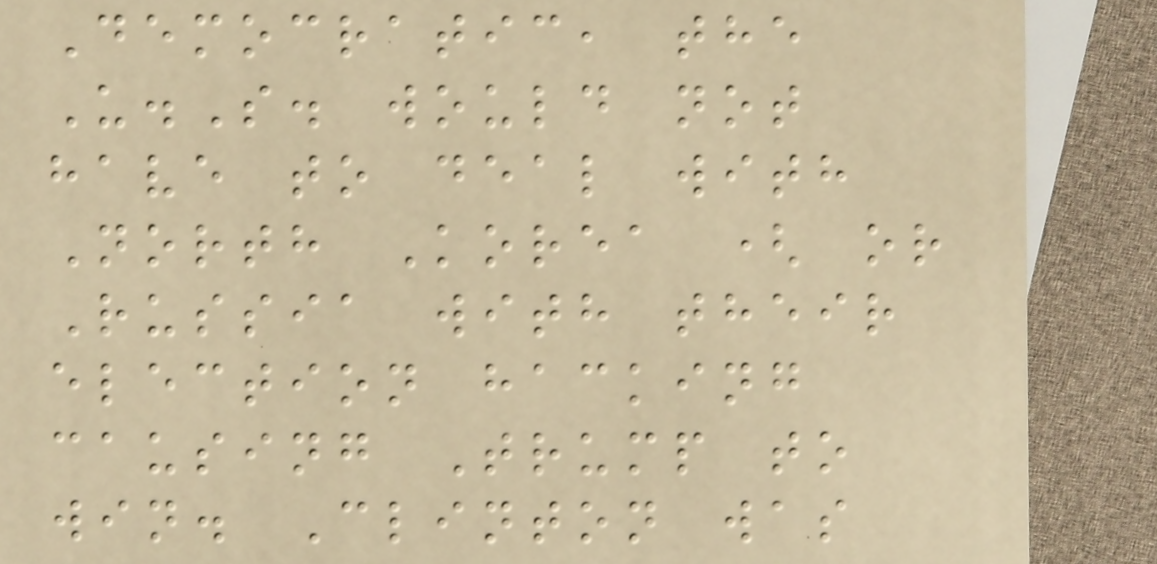Democratic, the
U.S. would not
have to deal with
North Korea ( or
Russia with their
election hacking
causing Trump to
win. Clinton was
